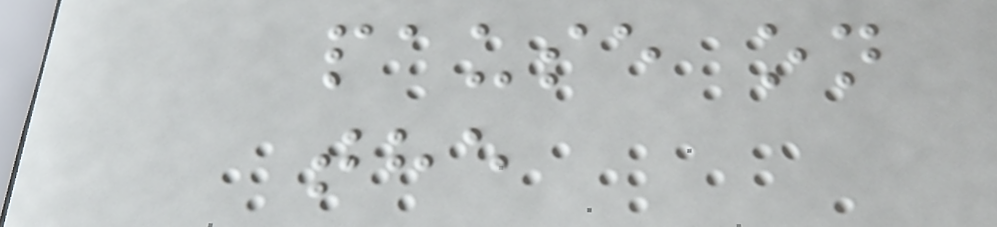pause on
the
